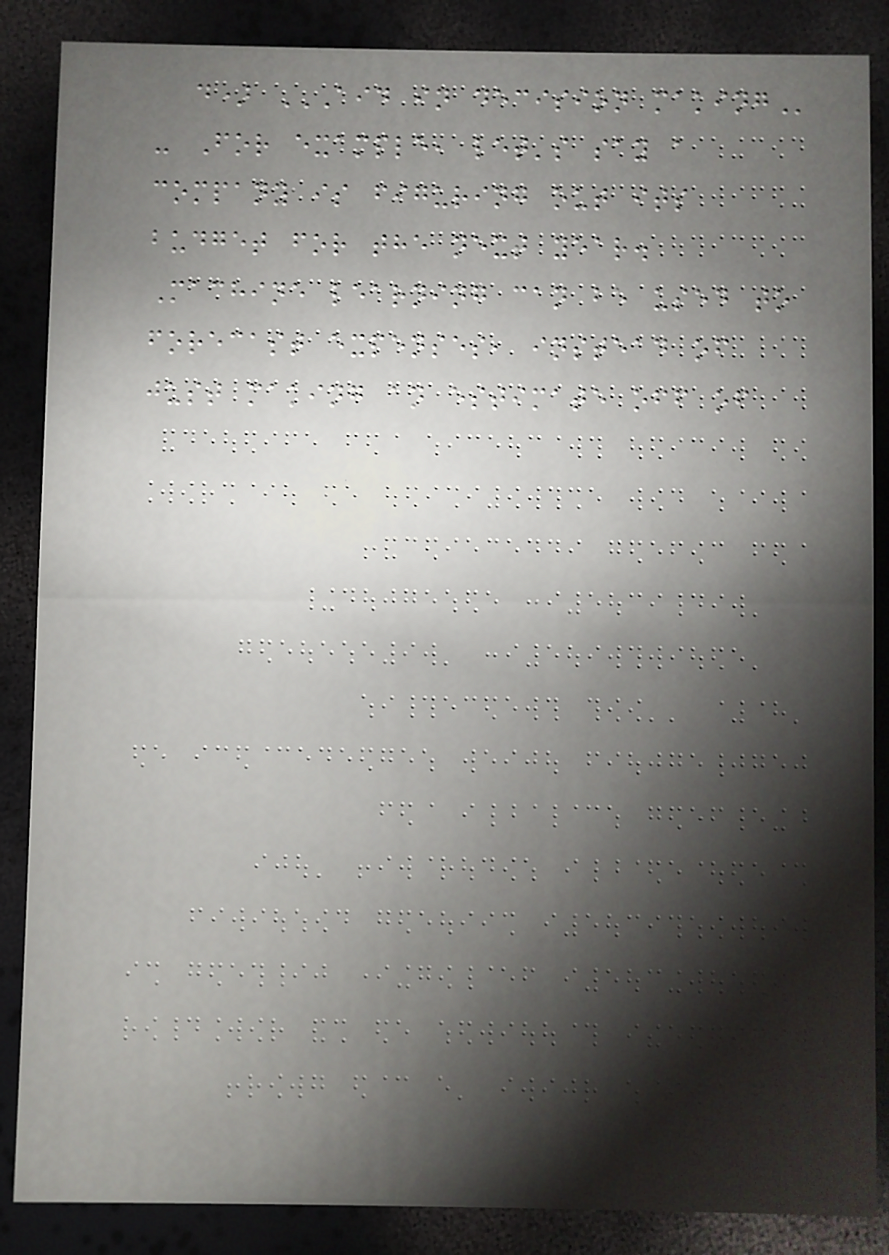d) AID IN DECISION MAKING
- For example, let's say a
company is figuring out its
budget for the next year.
Machine learning can be used to
forecast expenses, instead of
just making an estimate off of
